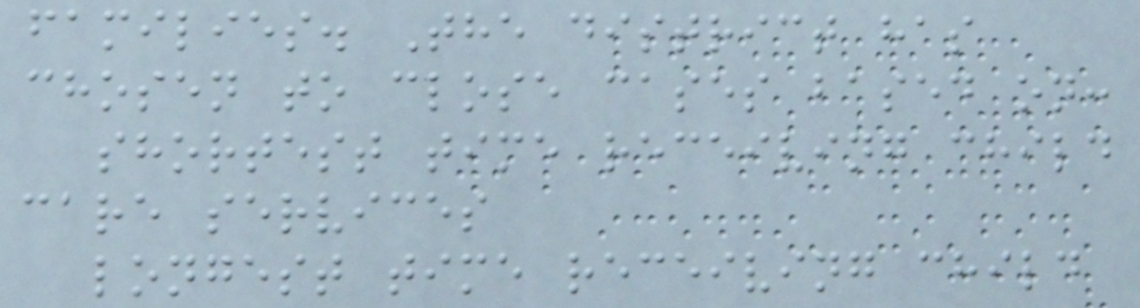families. The district has
chosen to close cases based on:
shortest time receiving child
care services
longest time receiving child
